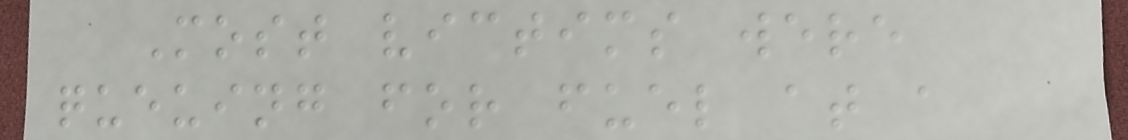Most victims were
queuing for fuel at a
